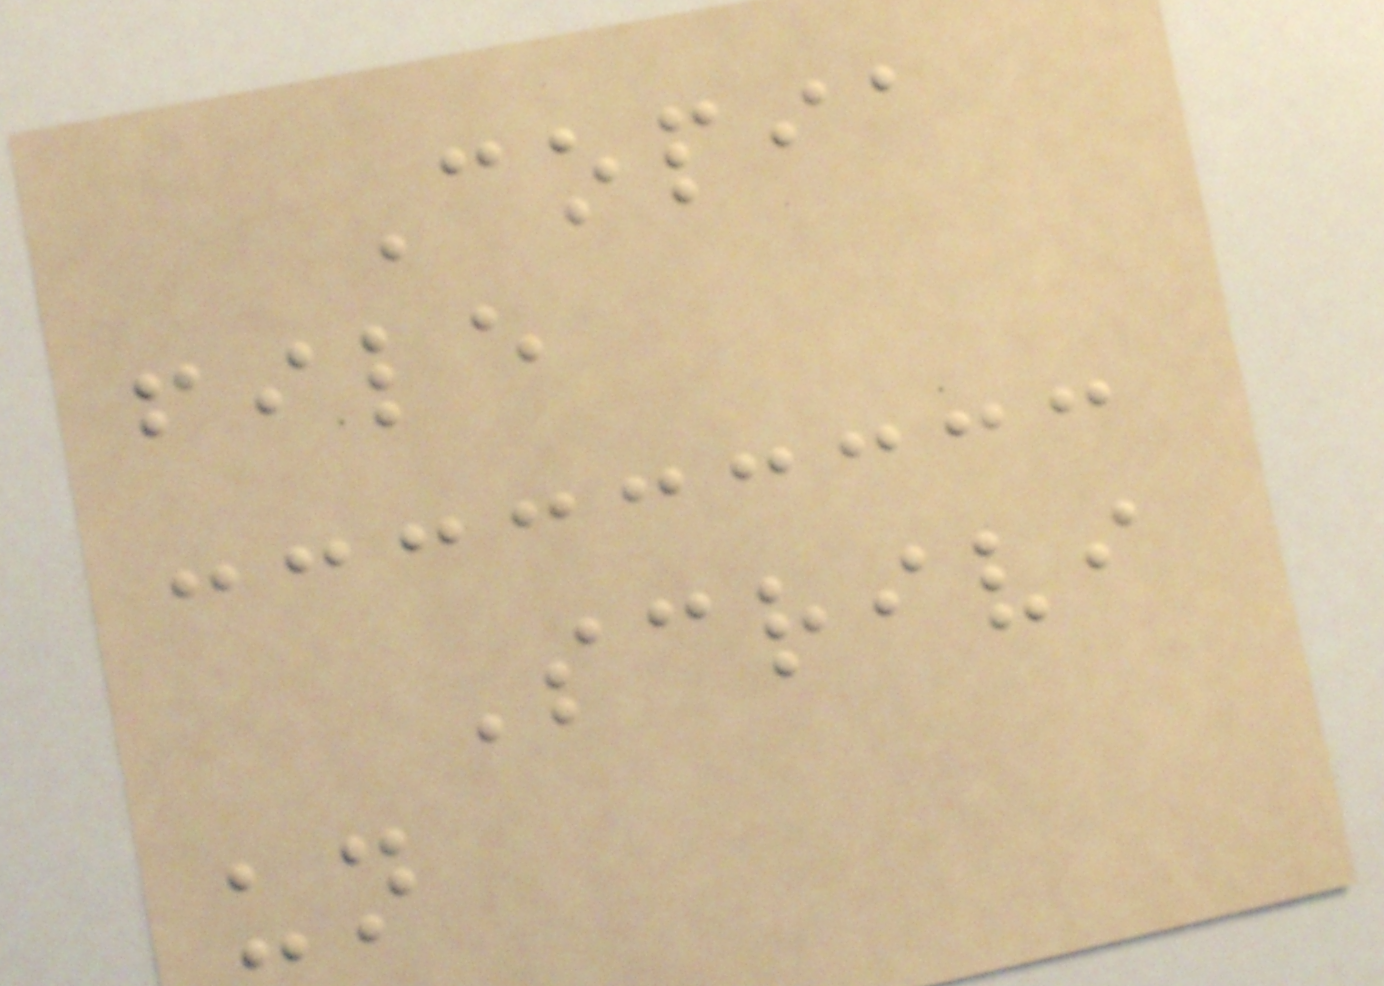Copia
file
Scrivi
un
